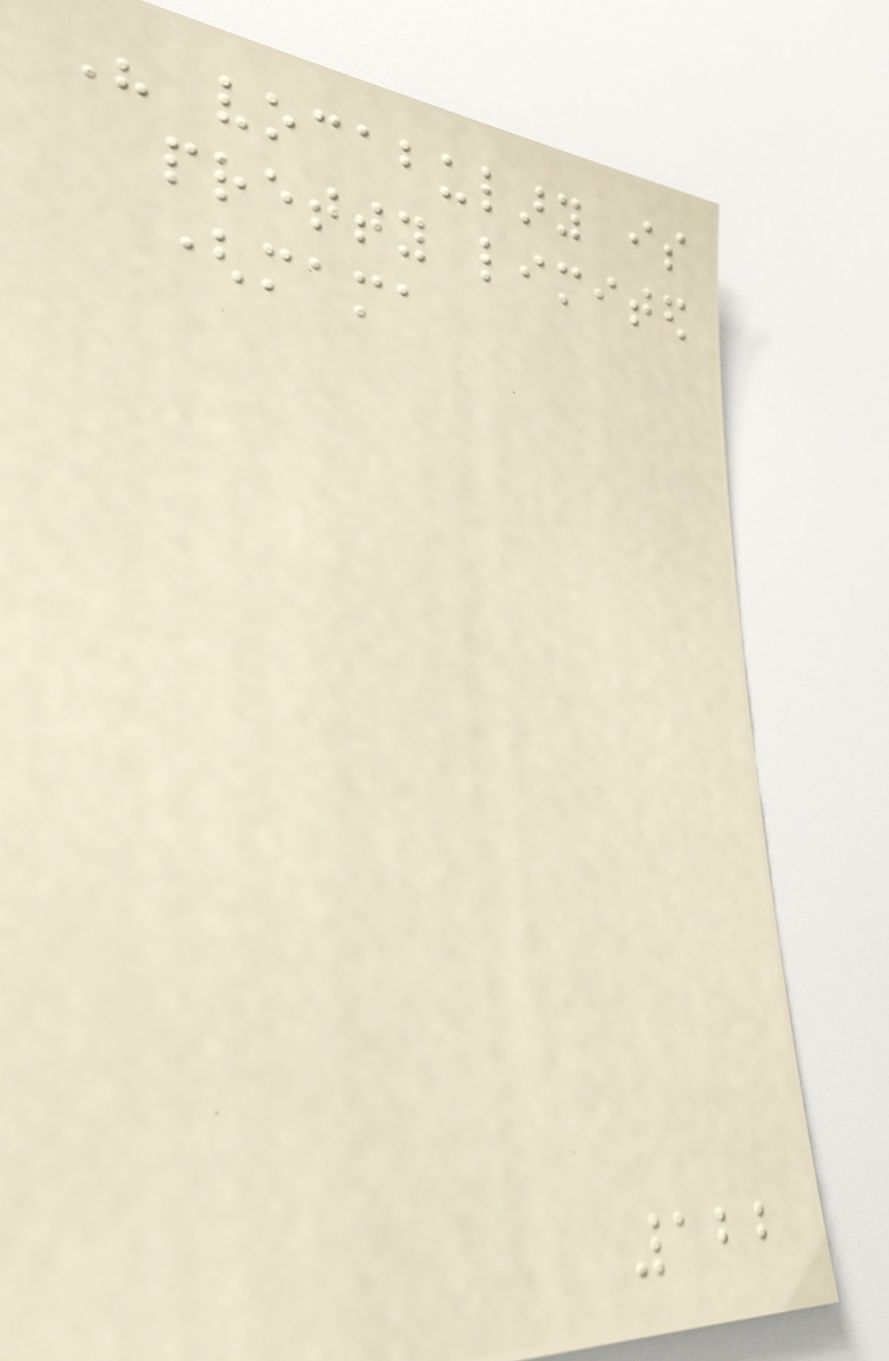His vocabulary is
pretty limited
(mama
122
